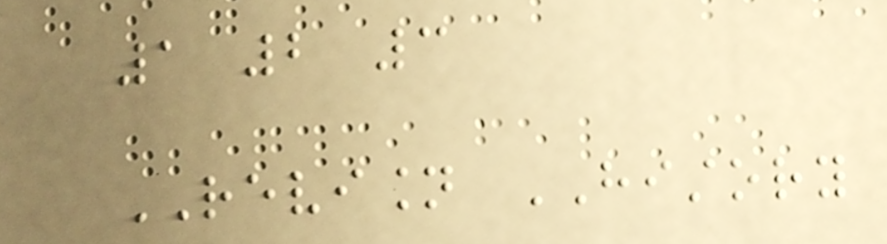1 2 3
REVISION HISTORY
